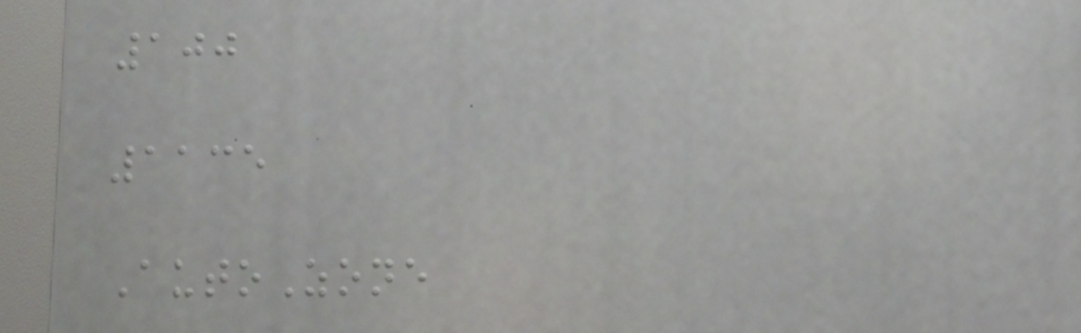100
1135
AutoZone
